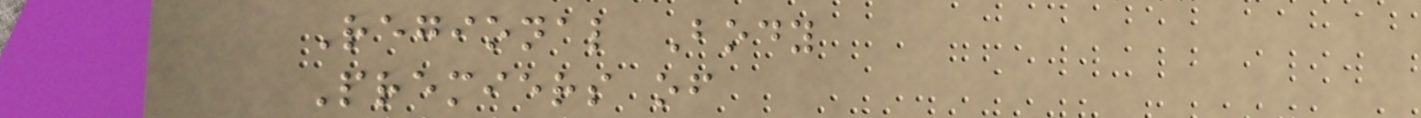Regional Body
Premiers of
